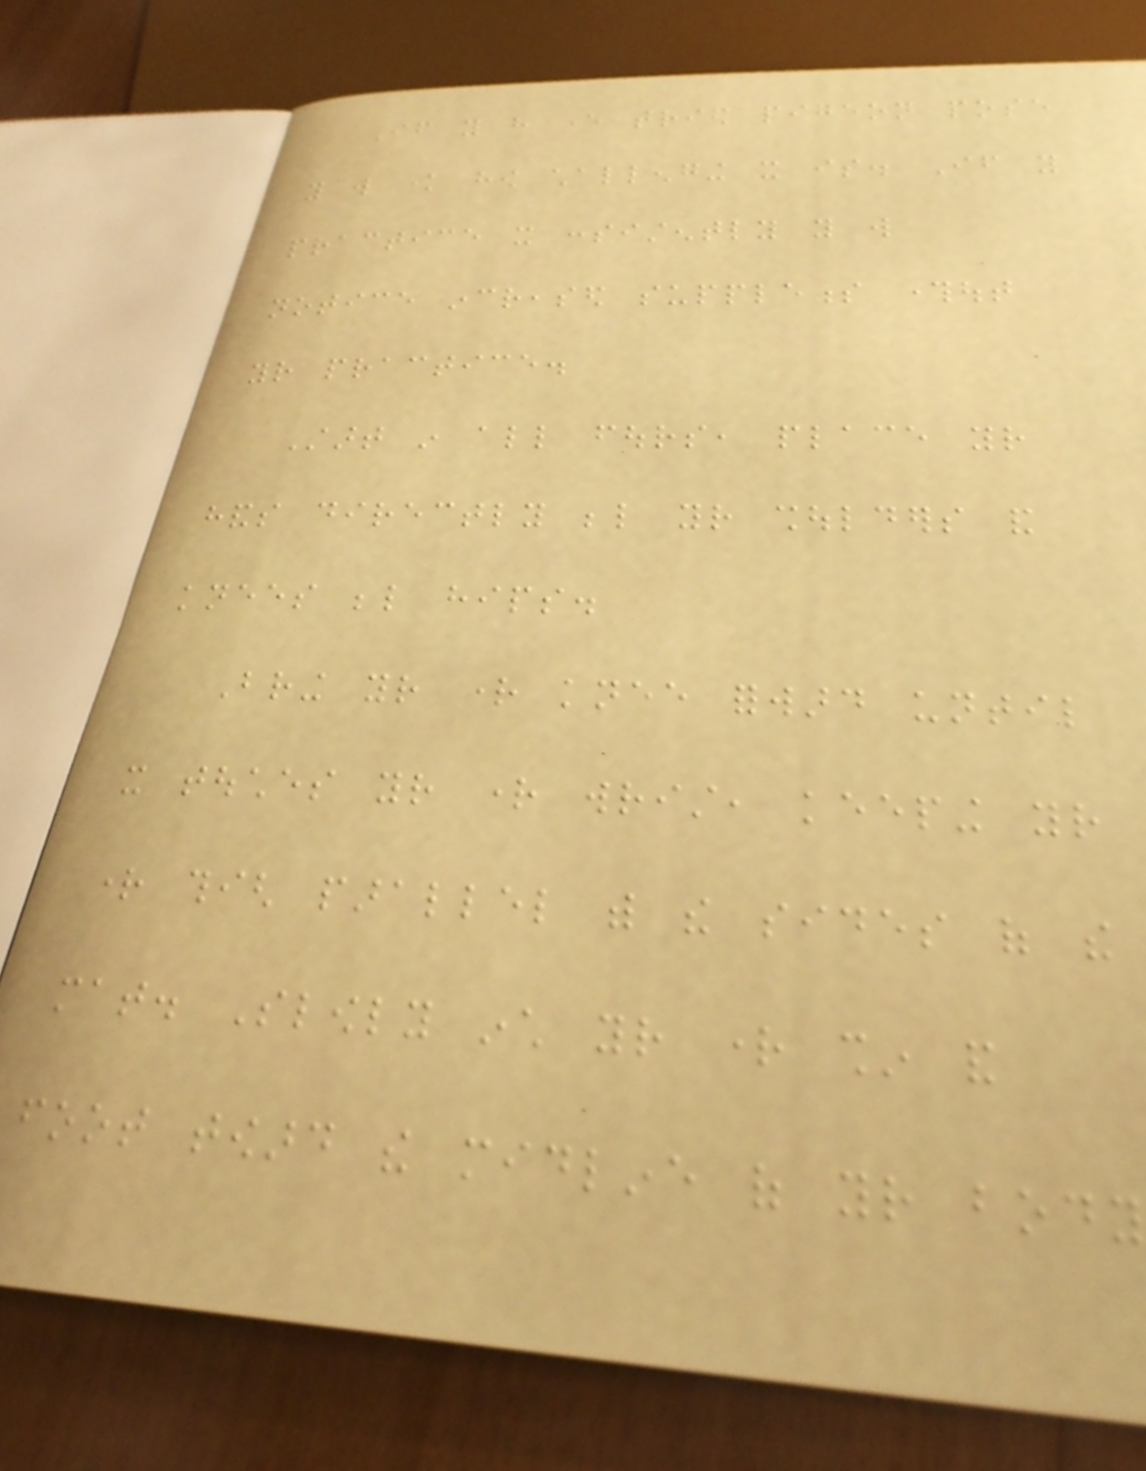If you have ever tried pigeon pose
you will know how challenging it is. If you
practice it consistently you will
notice increased suppleness throughout
your practice.
Start in all fours, place your
hands directly below your shoulders and
knees below hips.
Bring your right knee forward until
it touches your right wrist, keeping your
right thigh parallel with the sides of the
mat. Slowly inch your right shin and
foot toward the midline of your body
